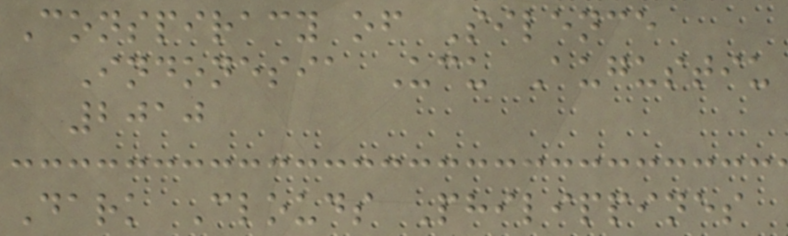Conspiracy of Silence
Indonesia Ucu Augustiu
2010
Dark Clouds Philippines
